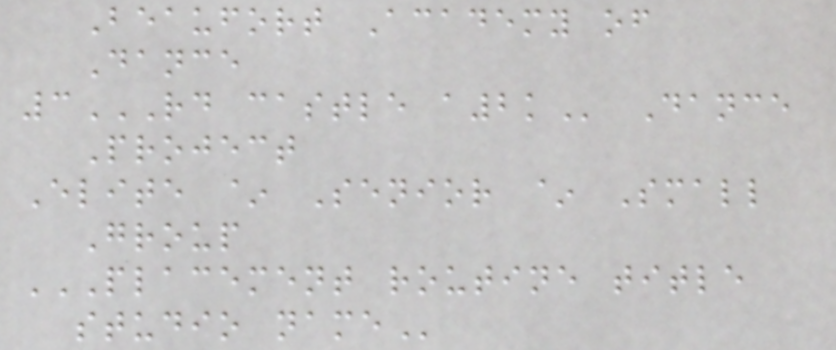Beaufort Academy of
Dance
3RD CASTLE A2K Dance
Project
Elite ~ Senior ~ Small
Group
PLACEMENT ROUTINE TITLE
STUDIO NAME
